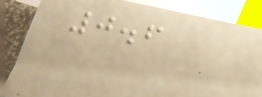0.6
